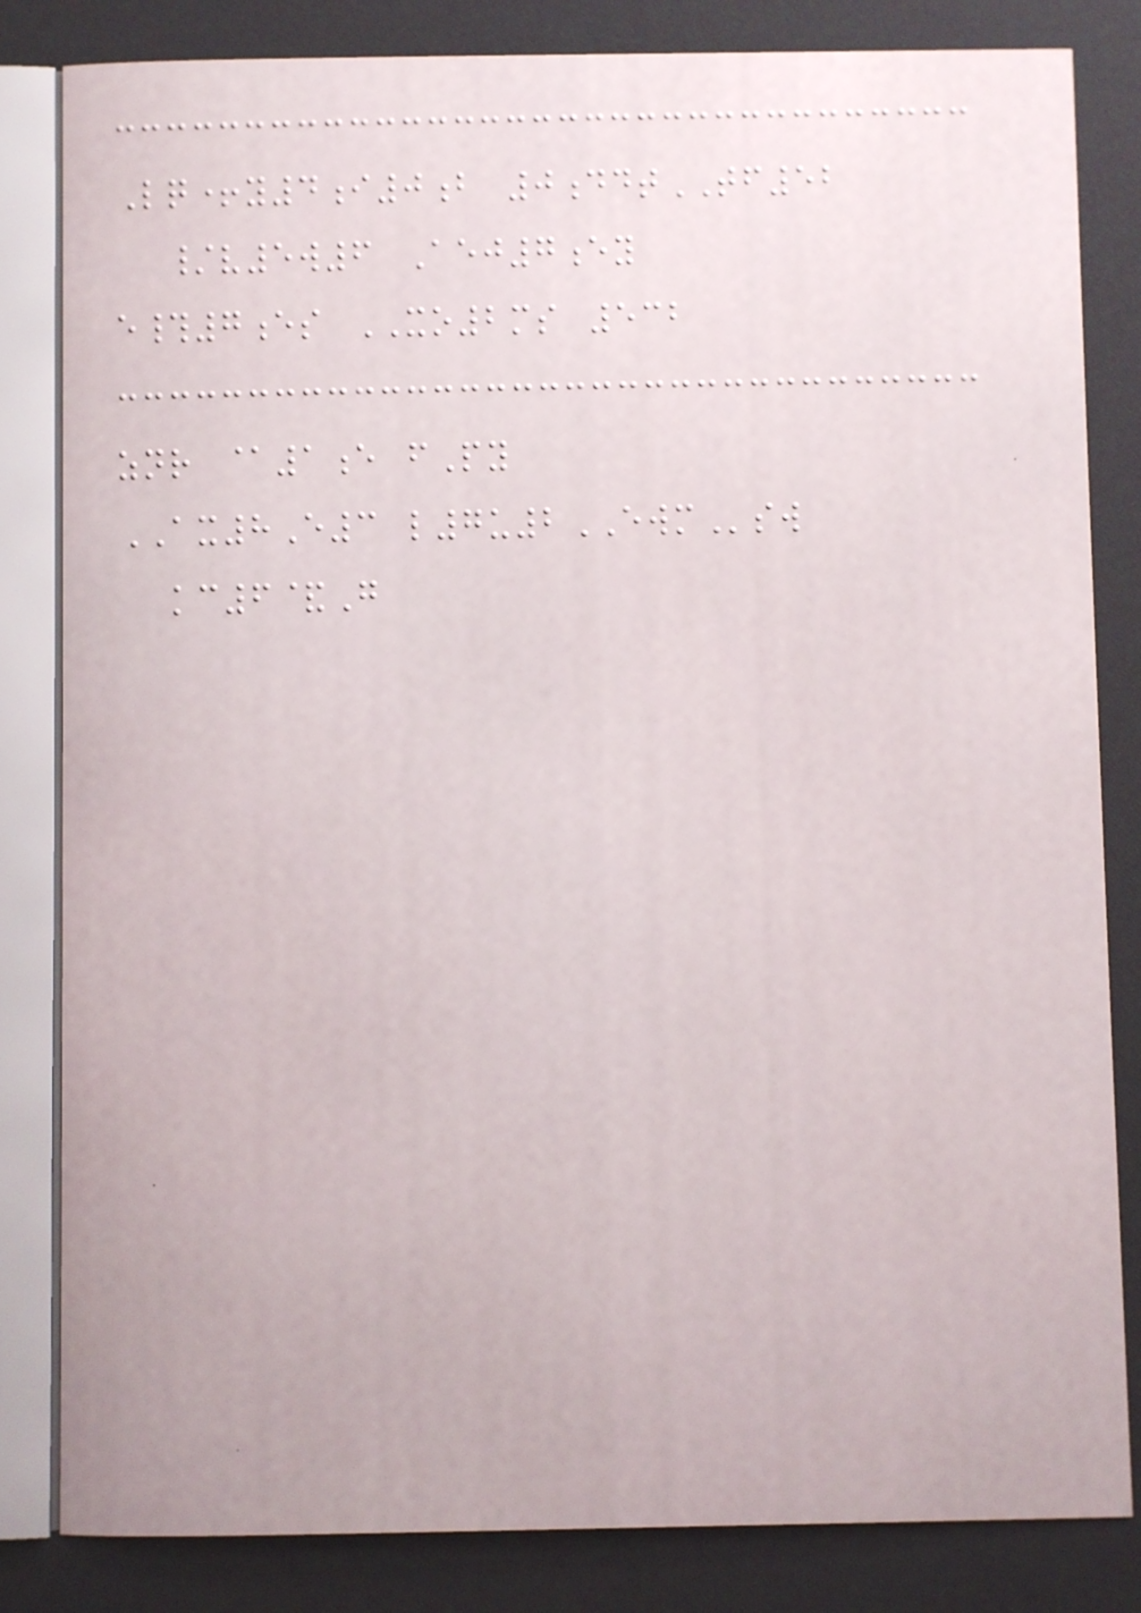Lq+y4i0b 0ddtTF52
/v5w6 Aej7ey
e#7es XO2ms 532
znr @1e fPy
AX8E3 l7u2EWMsw
kc6&G
